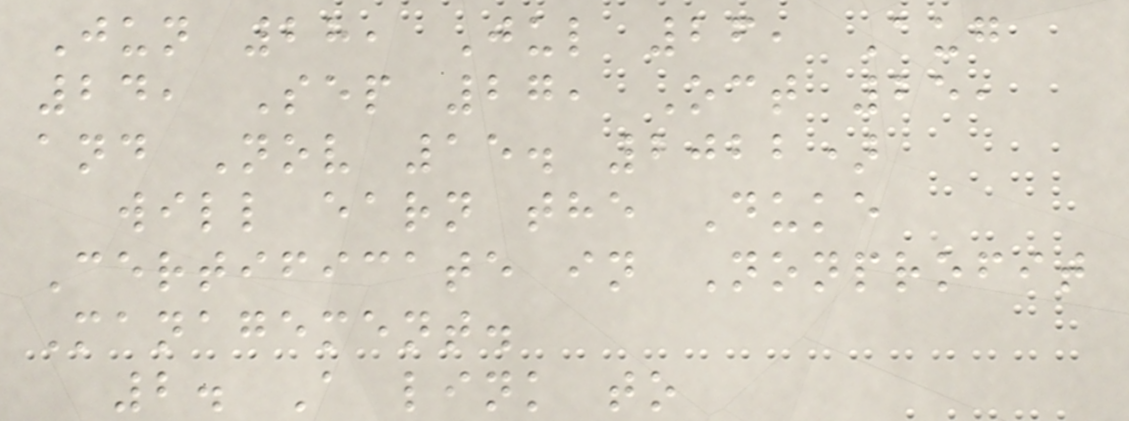Jun 28, Jul 26, Aug
24, Sep 27, Oct 25,
and Nov 15. 2022)
will earn the Duke
Certificate in Nonprofit
Management.
2. A link to
